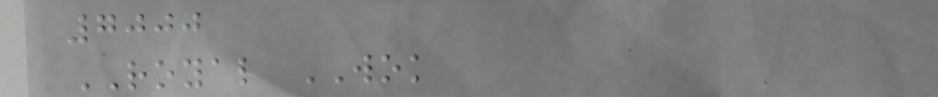7000
ROYAL WOK
